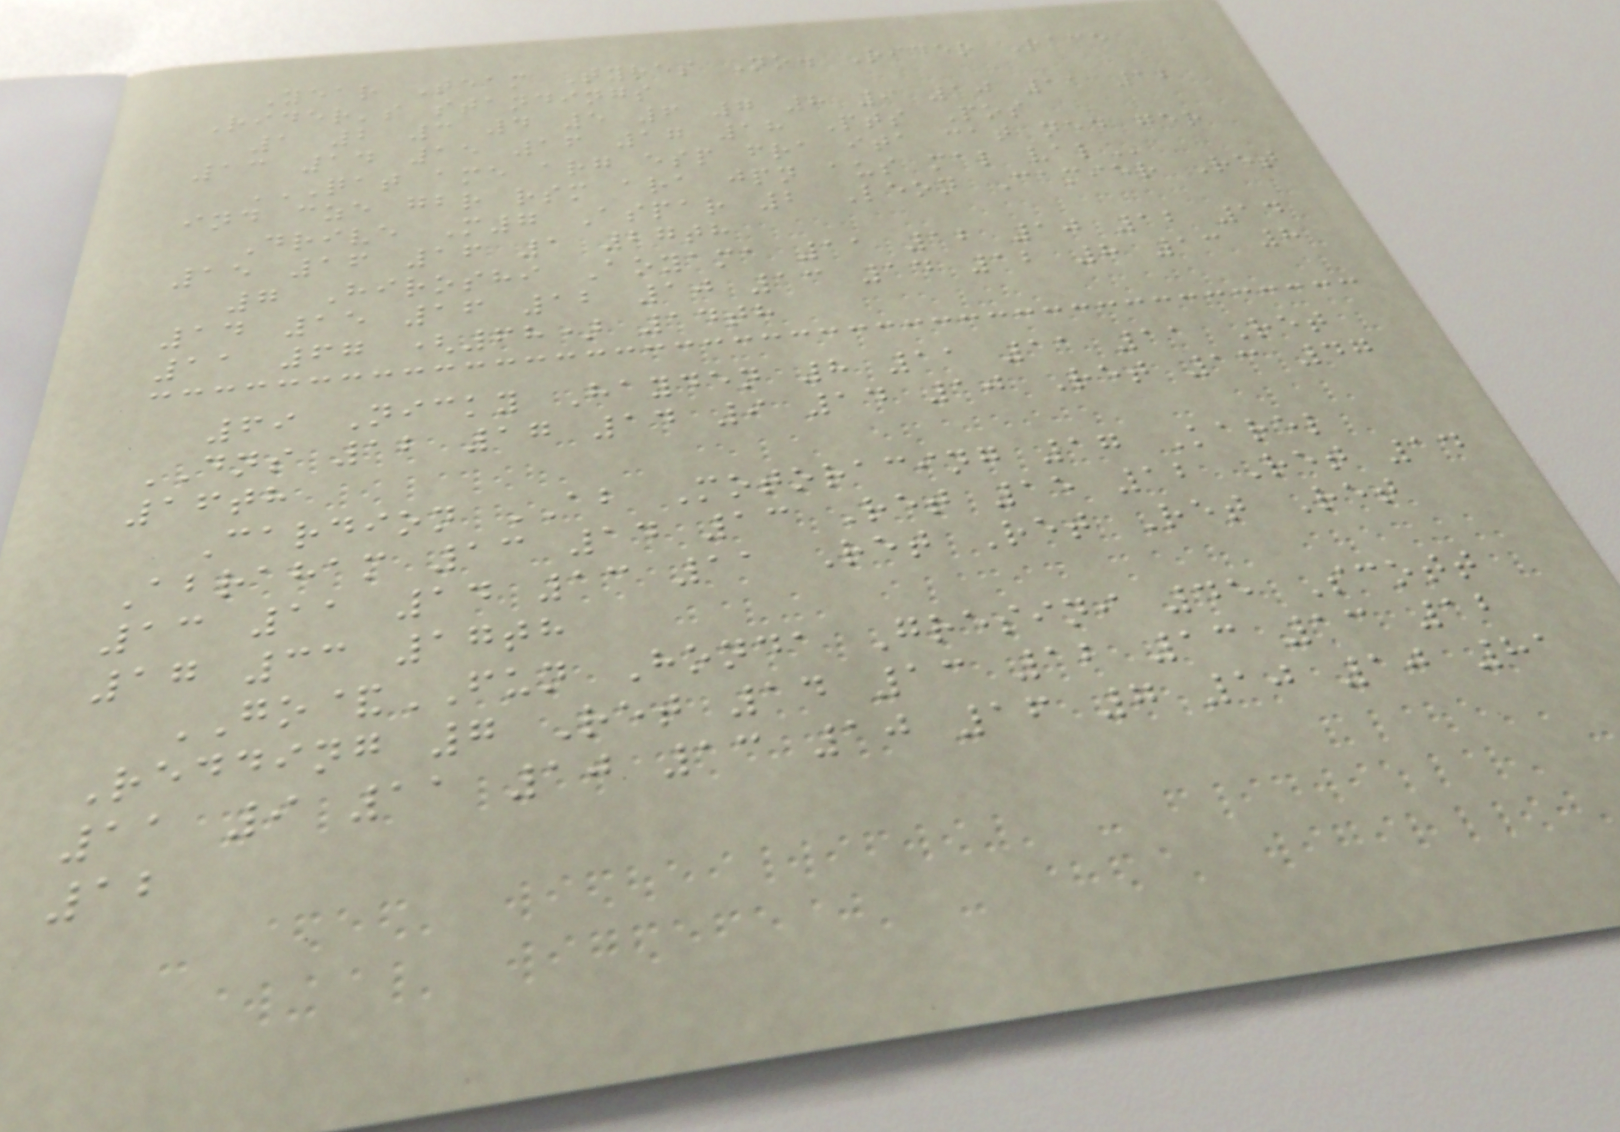Year Team Tyres No. Rider Race
Rider's standings
1 2 3 4 5 6 7 8 9 10 11 12
13 14 15 16 17 18 Pts Pos
QAT AME ARG ESP FRA ITA CAT NED GER
IND CZE GBR RSM ARA JPN AUS MAL VAL
Drive M7 Aspar 2 Leon Camier Ret
15 16 16 1 27th
7 Hiroshi Aoyama 11 12 10 12 14
14 15 16 12 10 13 14 12 8 13 8
11 67 (68) 14th
69 Nicky Hayden 8 11 11 11 Ret
DNS 12 17 14 9 14 10 Ret 13 47
16th
Cardion AB Motoracing 17 Karel
Abraham 13 14 13 Ret 15 12 Ret 14
13 11 14 13 11 Ret Ret Ret Ret
17 33 17th
GO&FUN Honda Gresini 45 Scott
Redding 7 Ret 14 13 12 13 13 12
11 9 11 10 13 10 16 7 10 10 81
12
